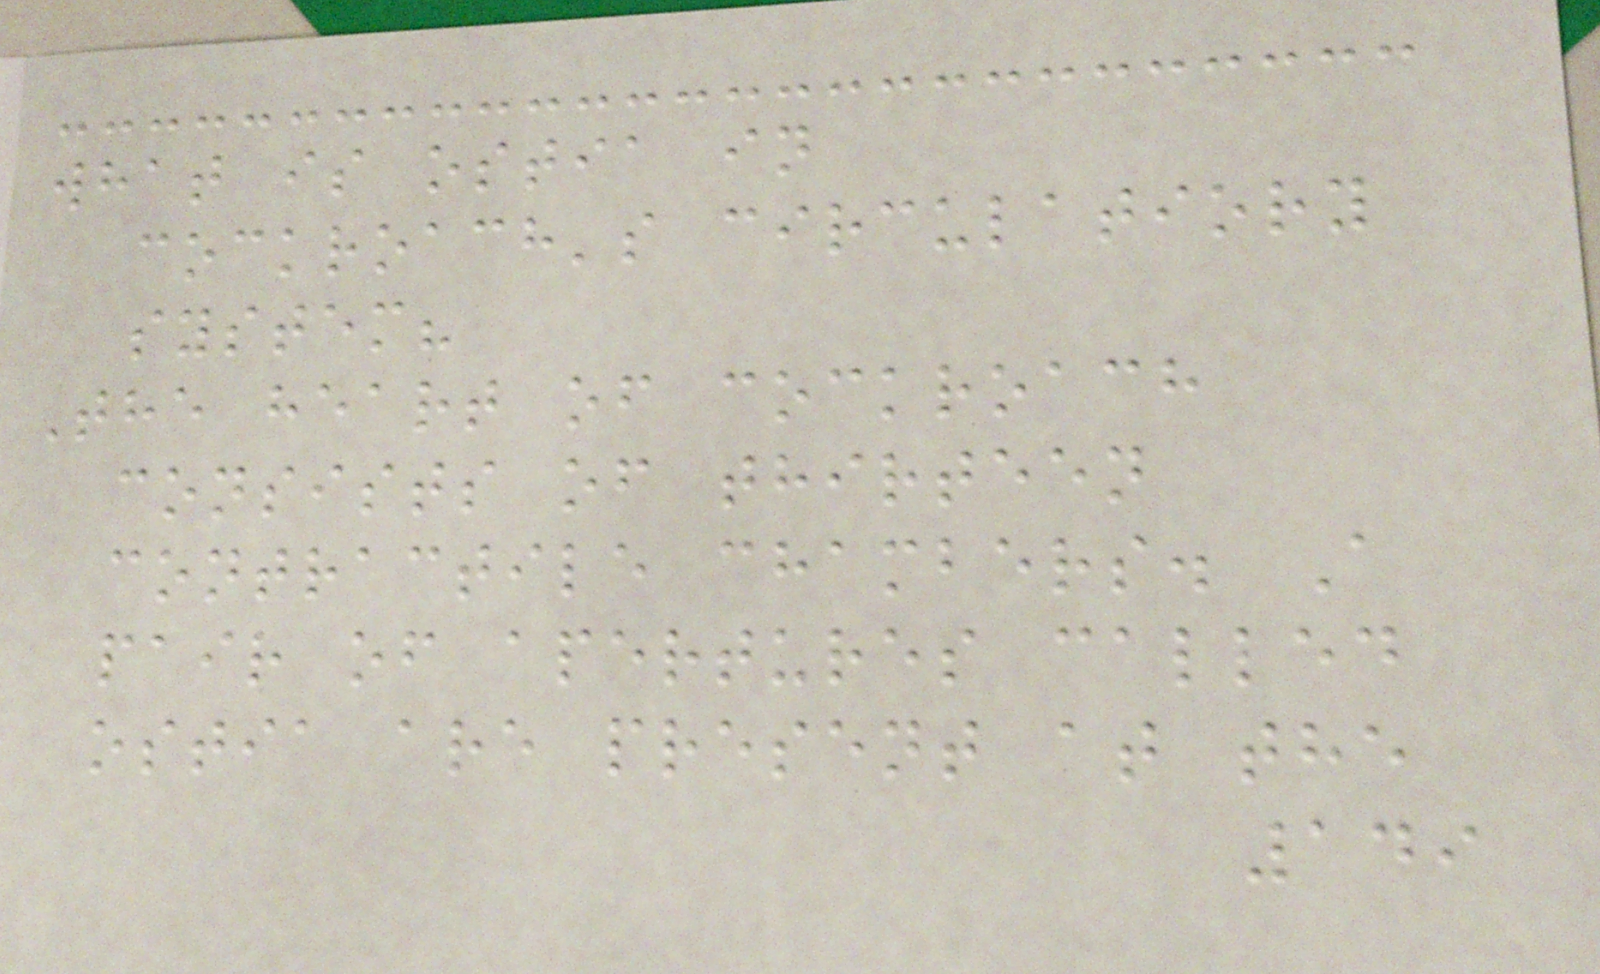what is ostia in
cockroach's circulatiory
system?
The heart of cockroach
consists of thirteen
contractile chambers. A
pair of apertures called
ostia are present at the
149
